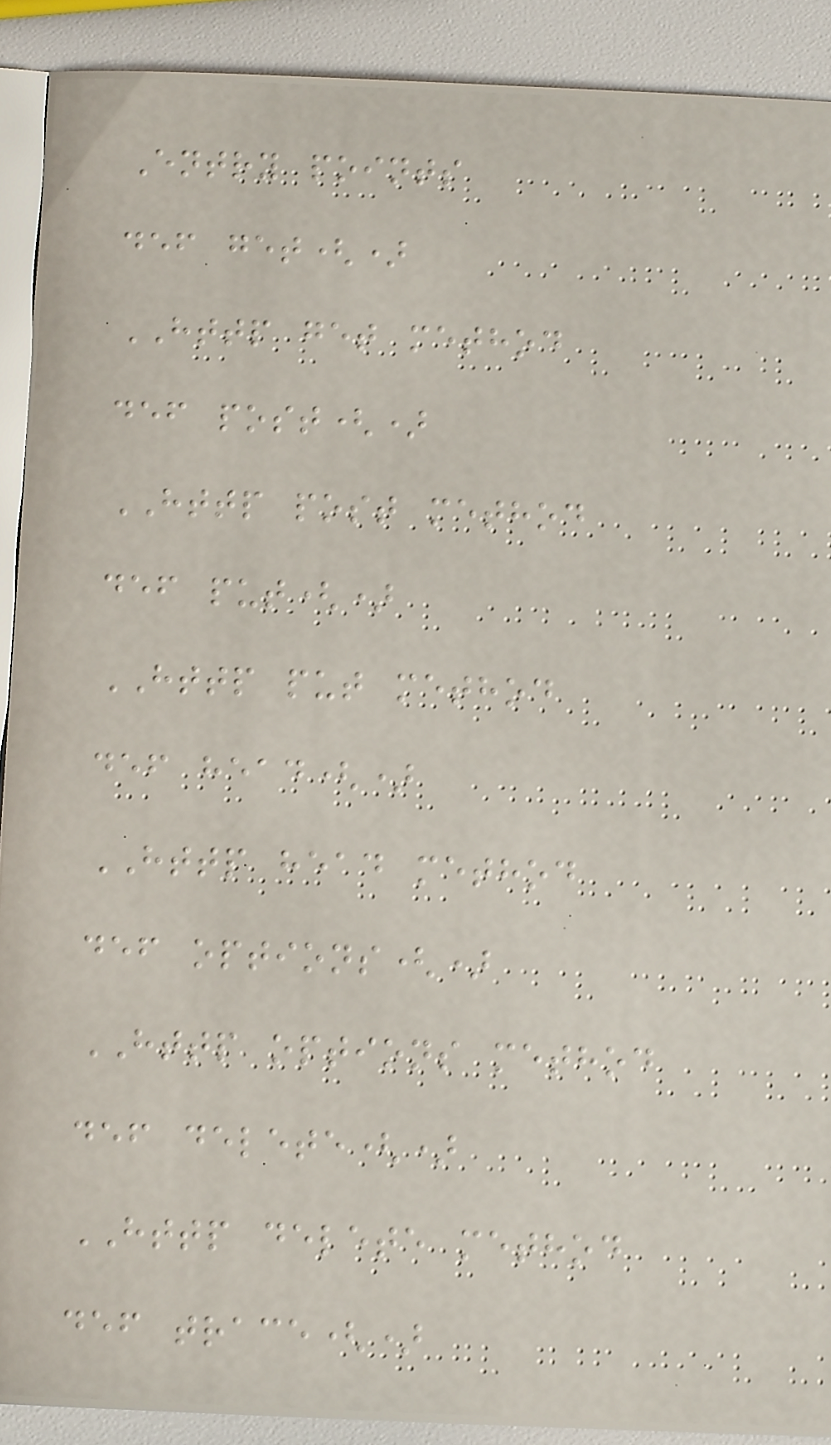Entry points
def get()
HTTP get method
def post()
HTTP post method
def put()
HTTP put method
def head()
HTTP head method
def options()
HTTP options method
def delete()
HTTP delete method
def trace()
